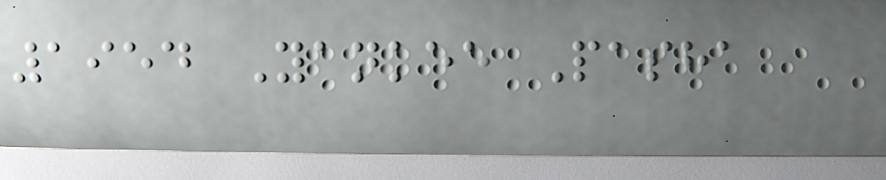1954 Yankee Pasha
